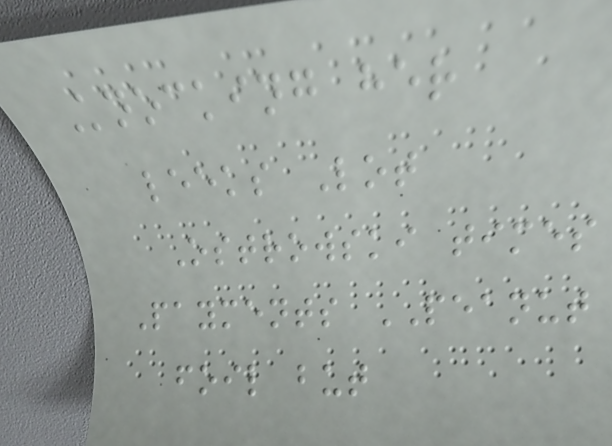Knocking her
leeks Lot
Ostrowski times
Payments PEANUT
foil but
